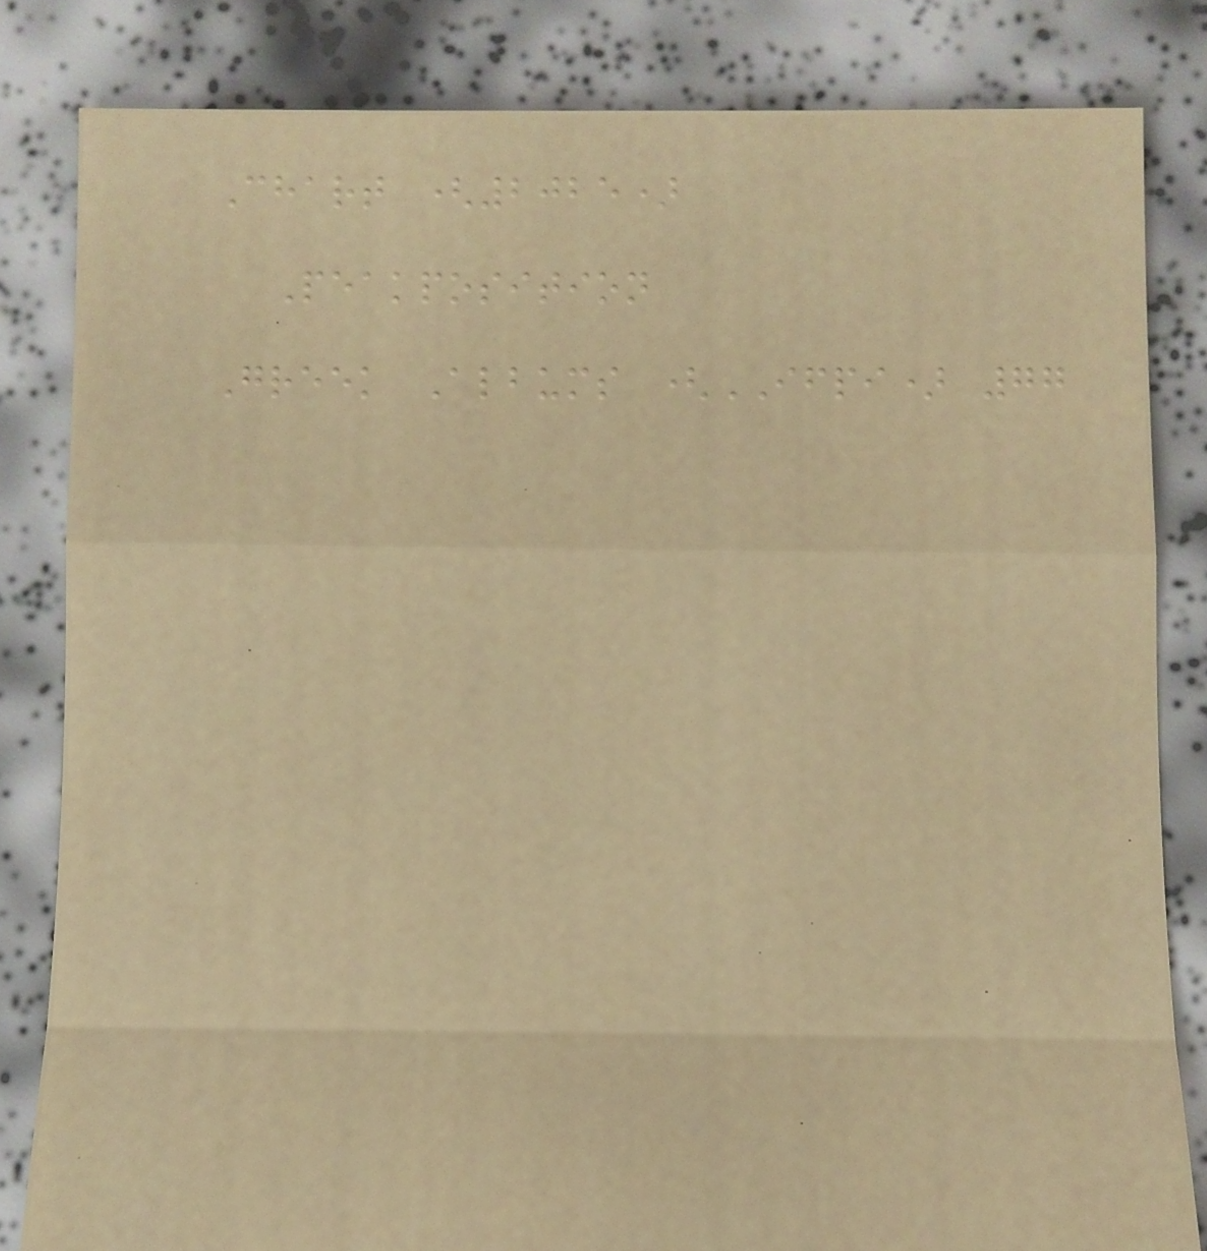Chart (2025)
Peakposition
Greek Albums (IFPI) 77
